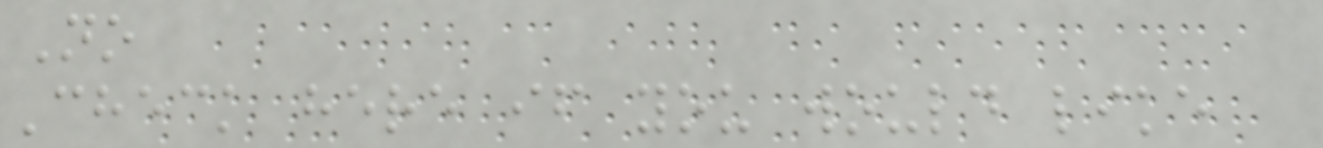No
Check here if you would like
